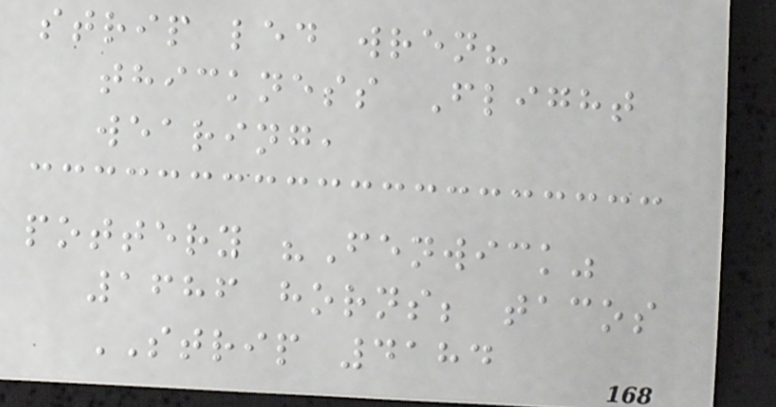strip led wren?
thickness Flight
wearing,
pottery "Fenwick"
1686 horns; tacos
STRIP 4184
